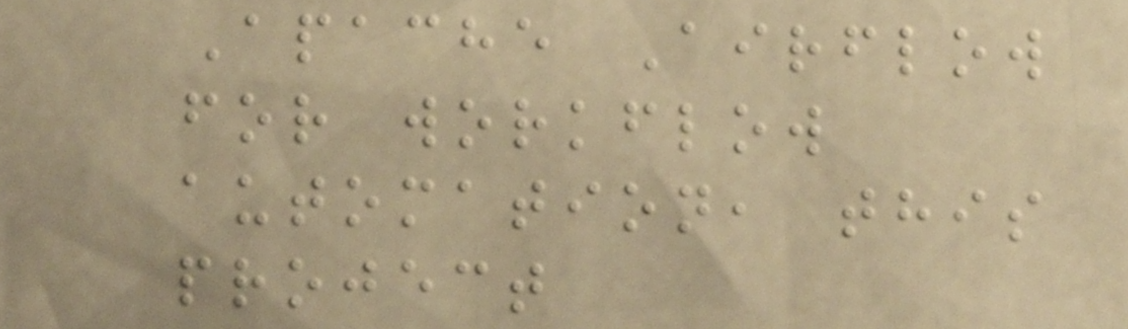Apache Airflow
for workflow
automation, this
project
